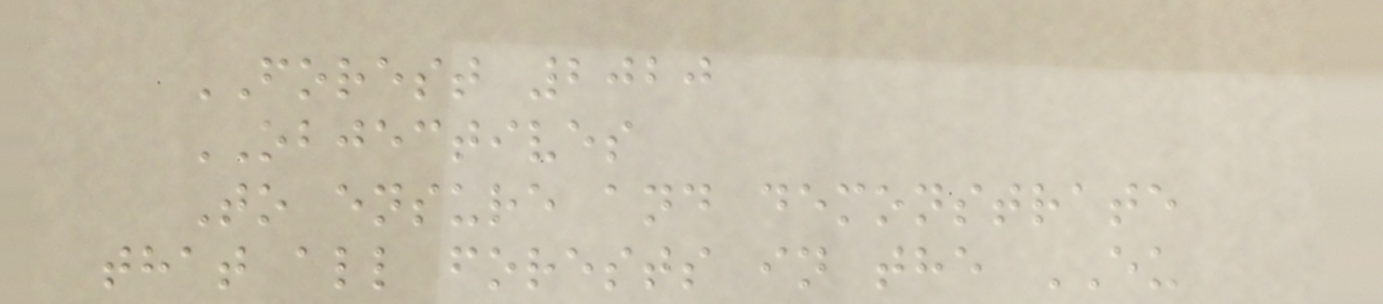FOREST 2020
OBJECTIVES
To ensure and demonstrate
that all forests in the EU
